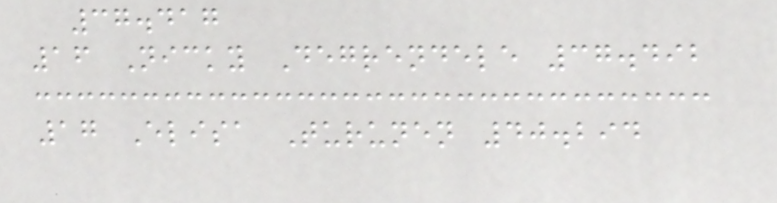37.417
16 Nicky Degrendele 37.492
17 Elisa Turunen 40.294
